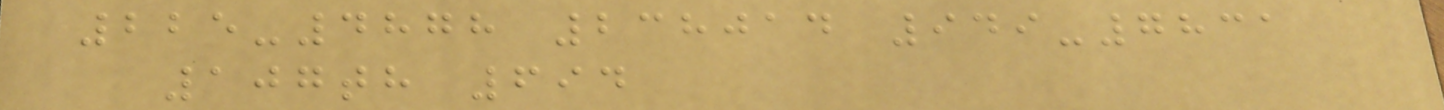225-4878 238014 949-7831
107th 694
